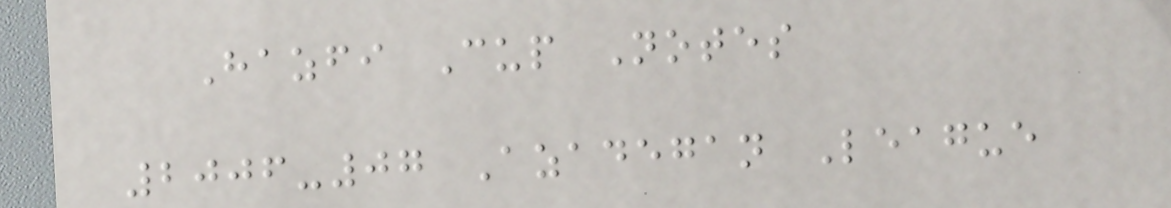Hazfi Cup Notes
2006-07 Azadegan League
